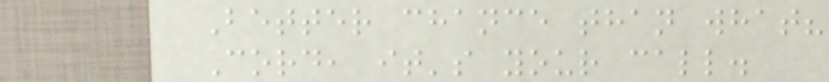Better chance than what?
Cord, it's your call.
